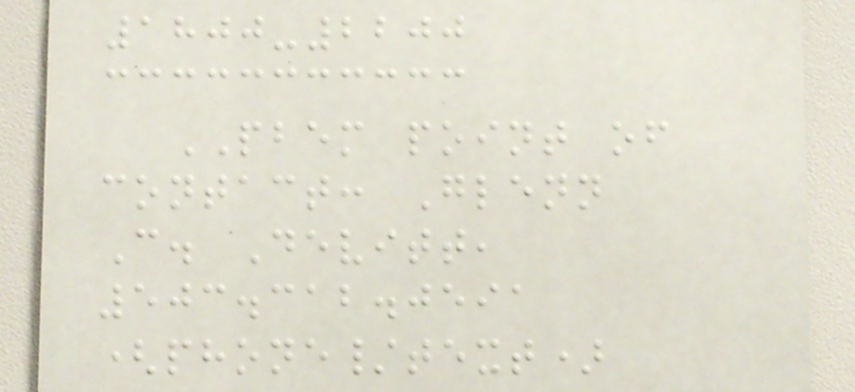1800-2200
PBEM point of
contact: Glenn
C. Devitt,
503.312.0591
(phone/text)
